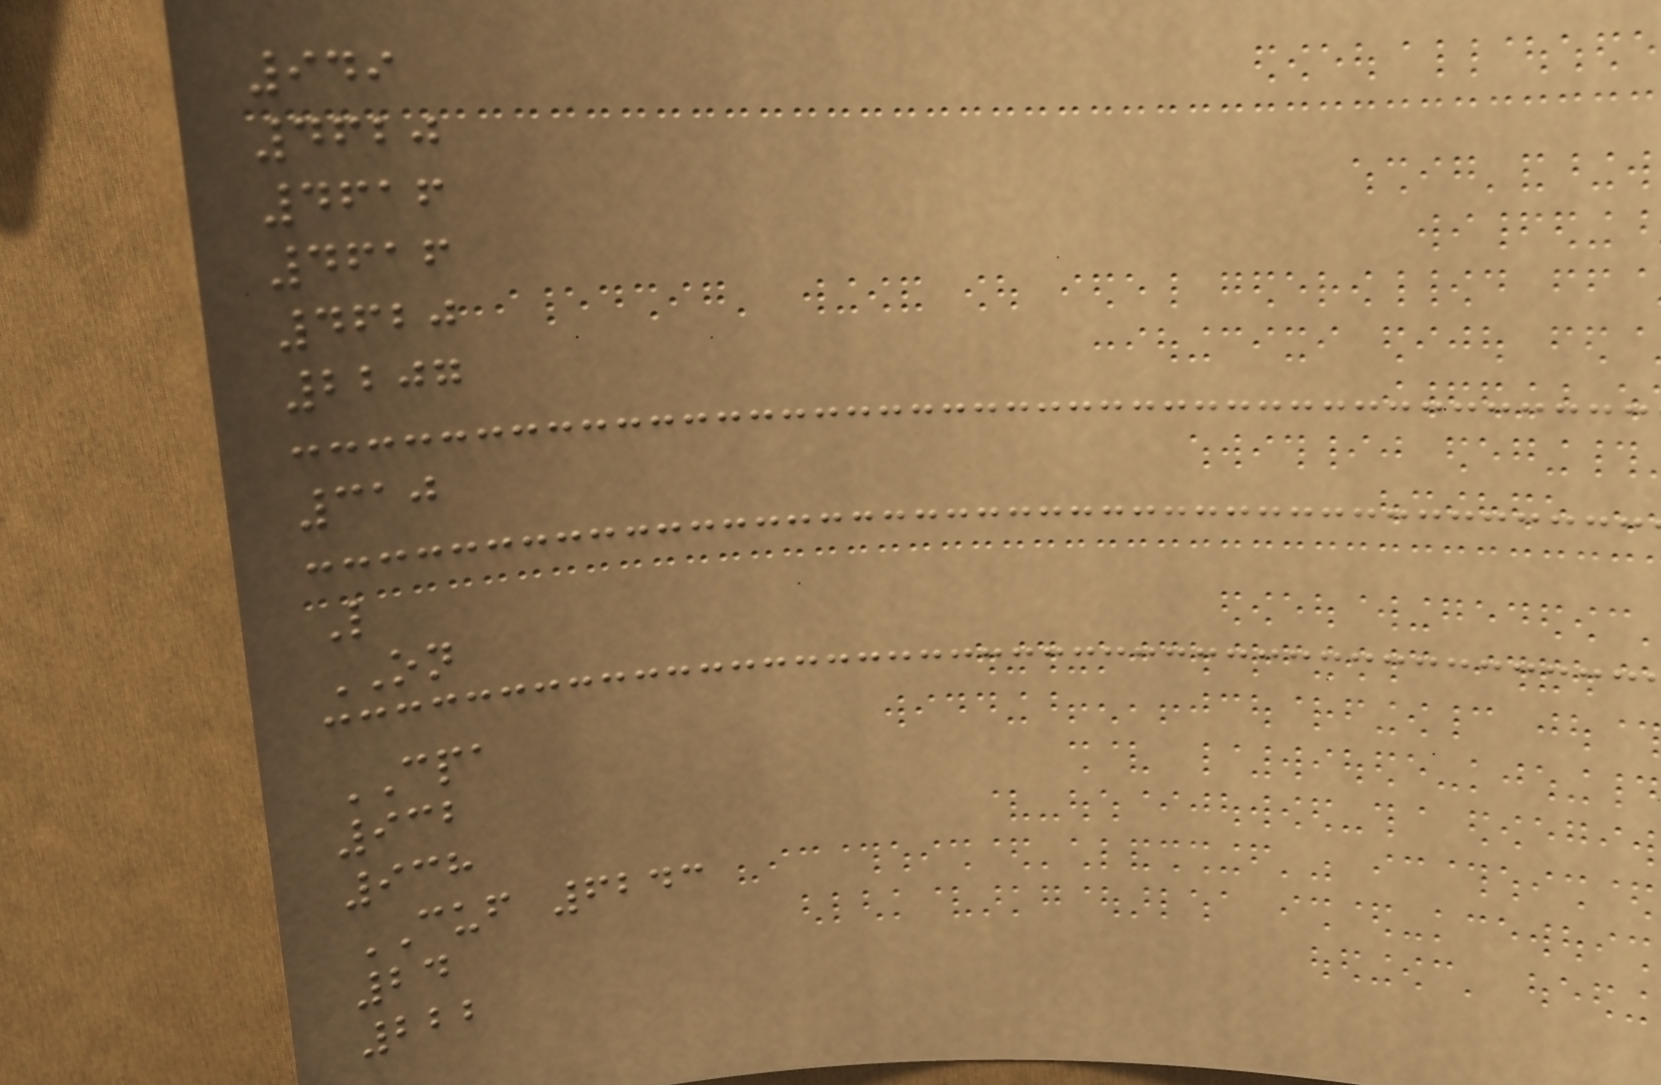949
4620
4616
4616
4620
2207
310
L
ON
CPA
932
938
CUF 6243
24
222
